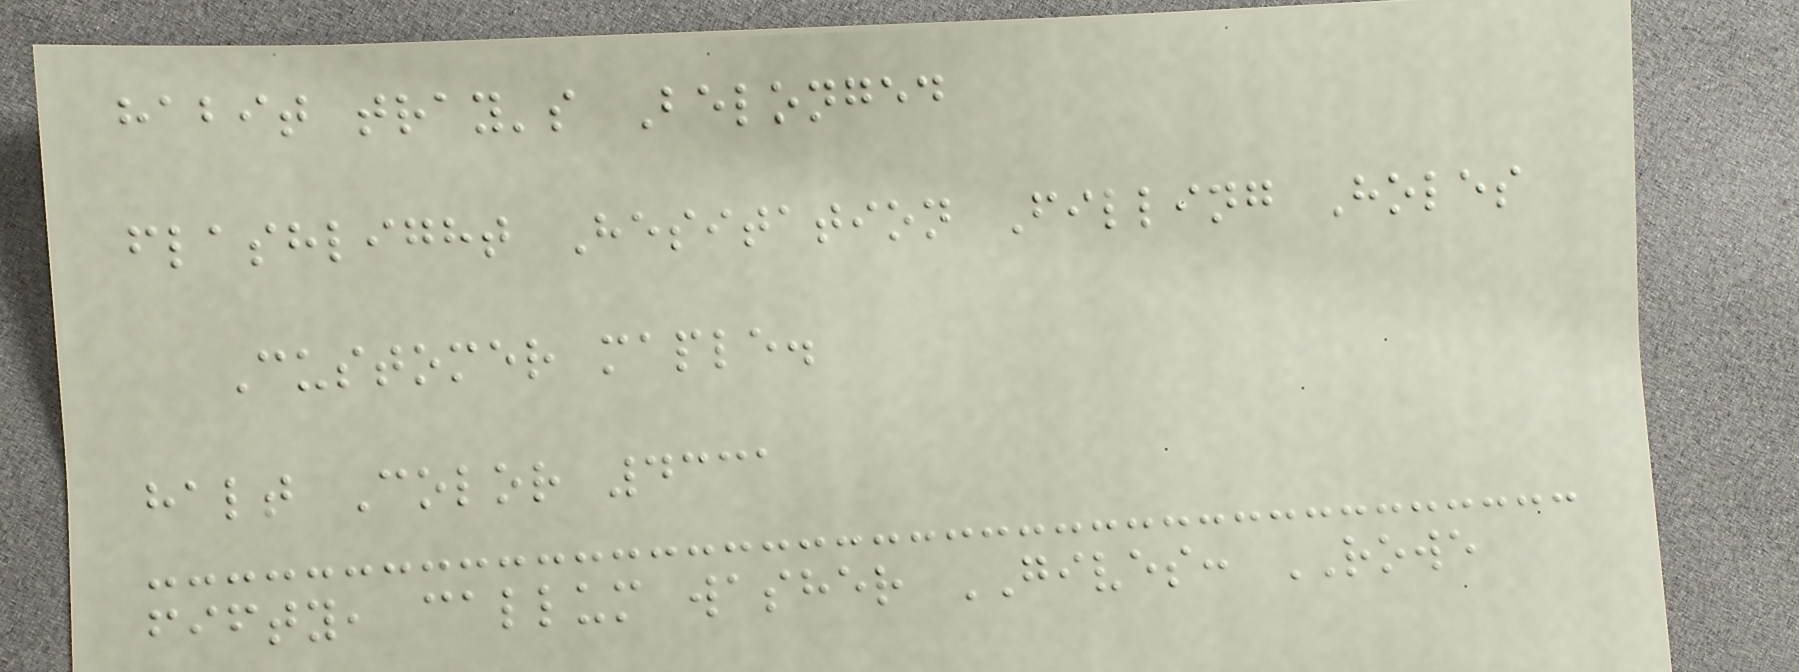habit tray's Belonged
flashlight Hesitation Filling Holes
Customer maple.
halt Color 4331
fifty, callum washer GIVES: ROWE
